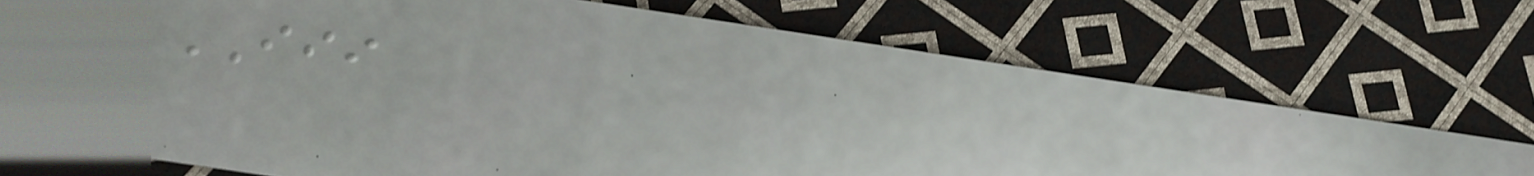III
